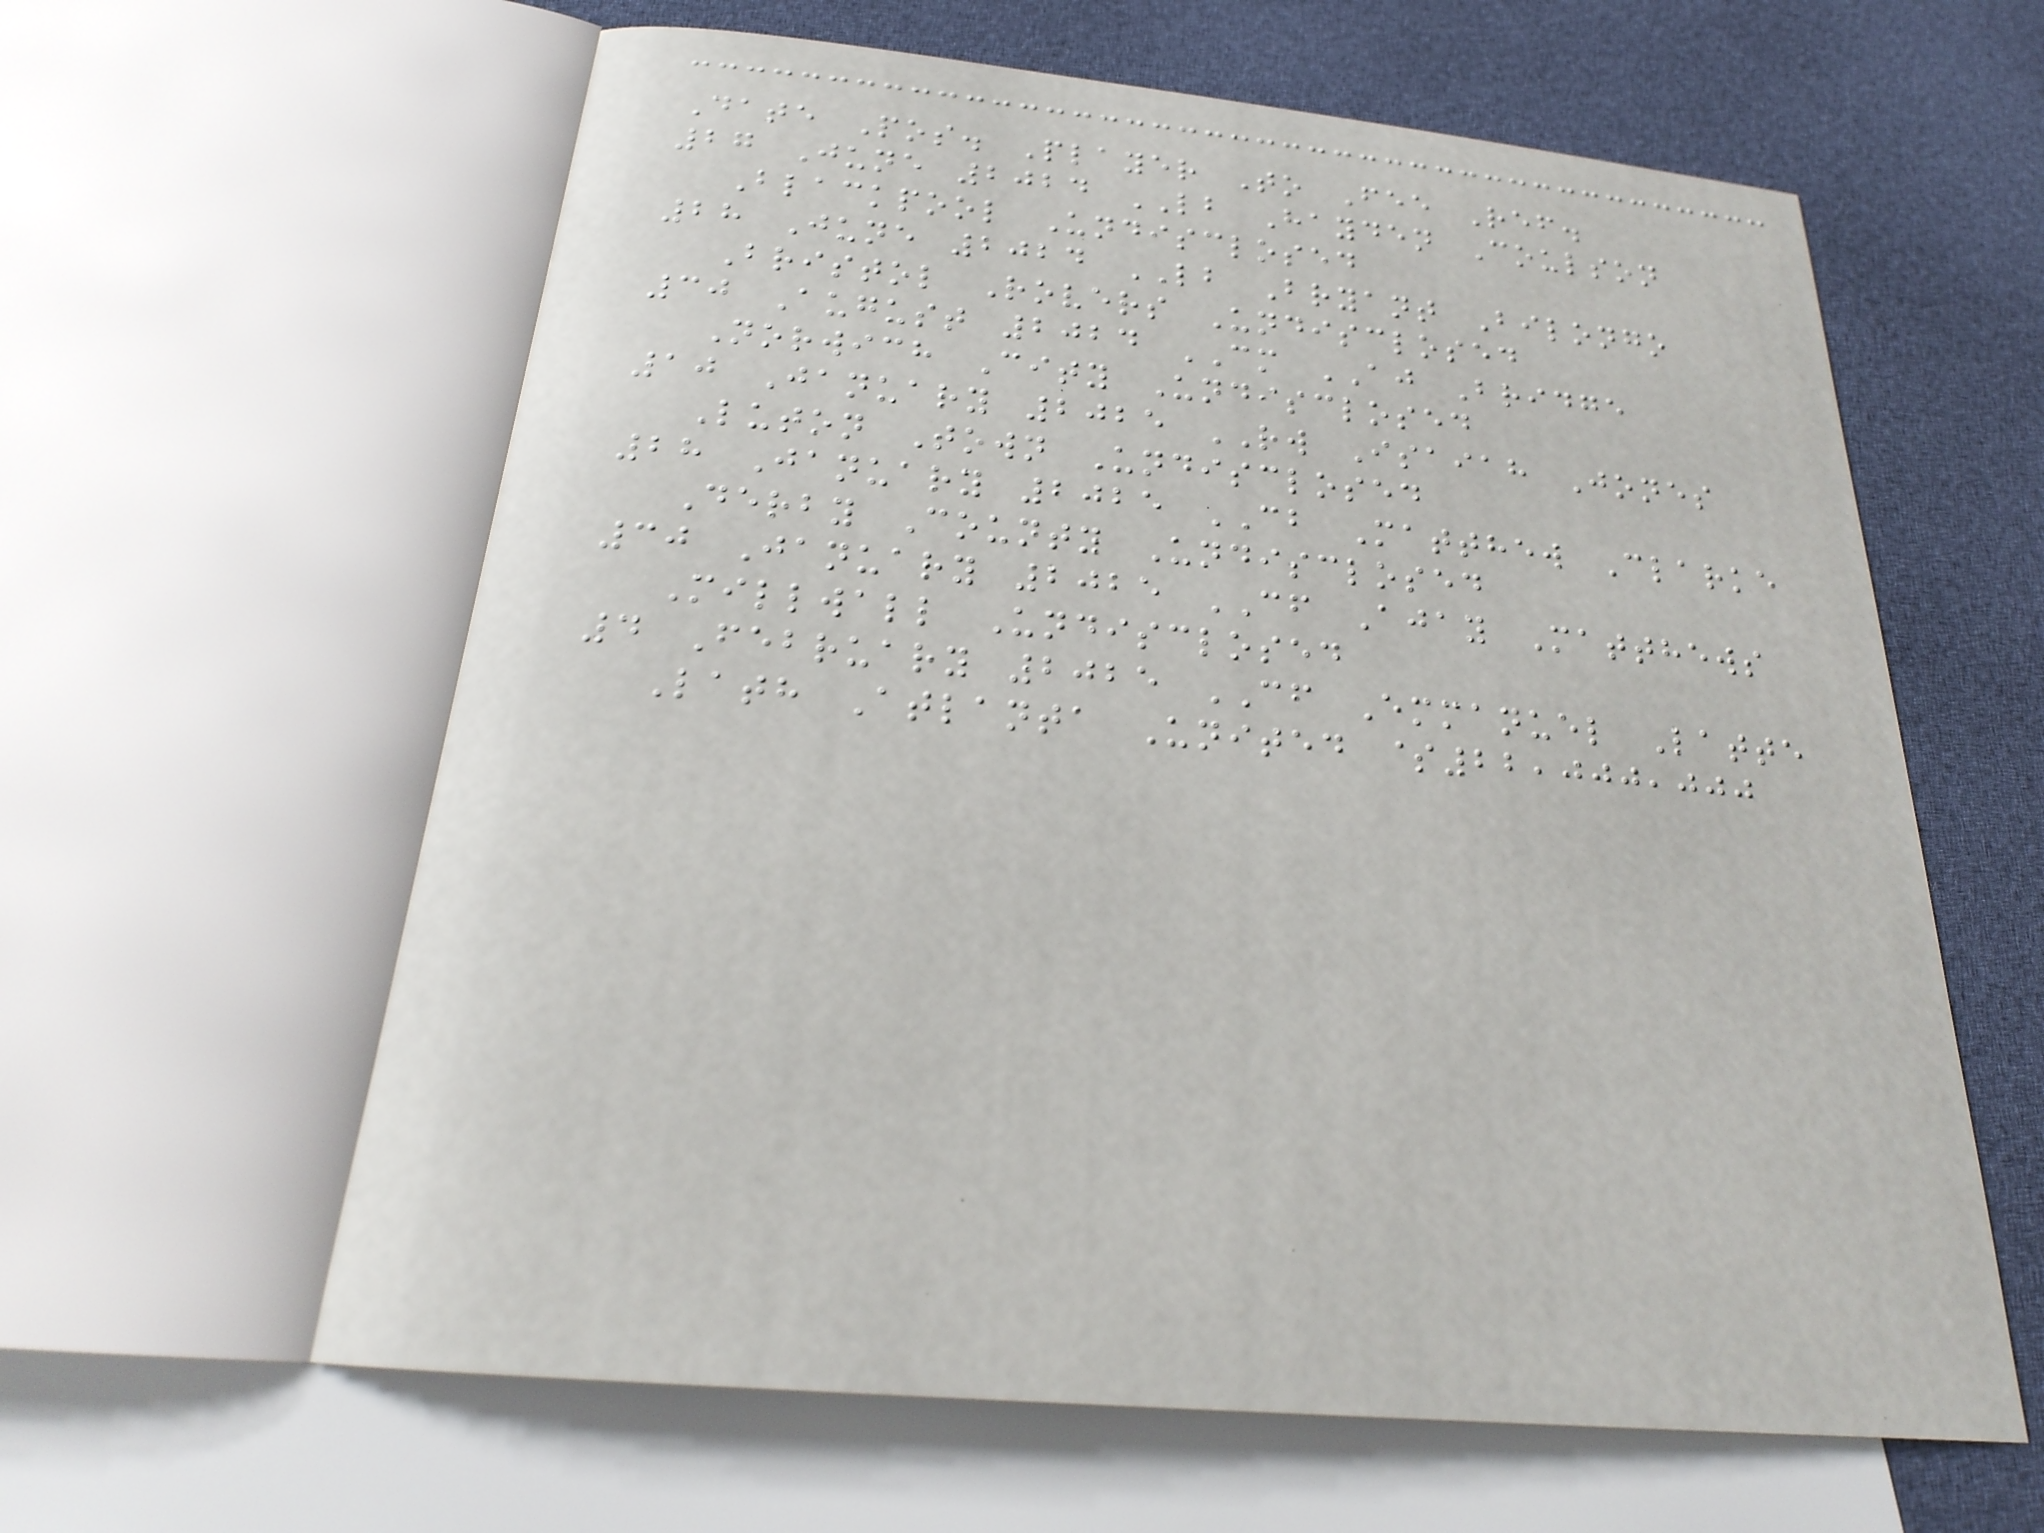Date Pos. Player To Fee Ref.
27 June 2024 LB Hayden Coulson
Blackpool Undisclosed
28 June 2024 LB Bryant Bilongo
Bristol Rovers Undisclosed
30 August 2024 CM AJ Bridge
Norwich City Undisclosed
10 January 2025 RW Isaiah Jones
Luton Town Undisclosed
28 January 2025 CB Matthew Clarke
Derby County Undisclosed
30 January 2025 CF Ajay Matthews
Millwall Undisclosed
4 February 2025 CF Emmanuel Latte
Lath Atlanta United $22,000,000
